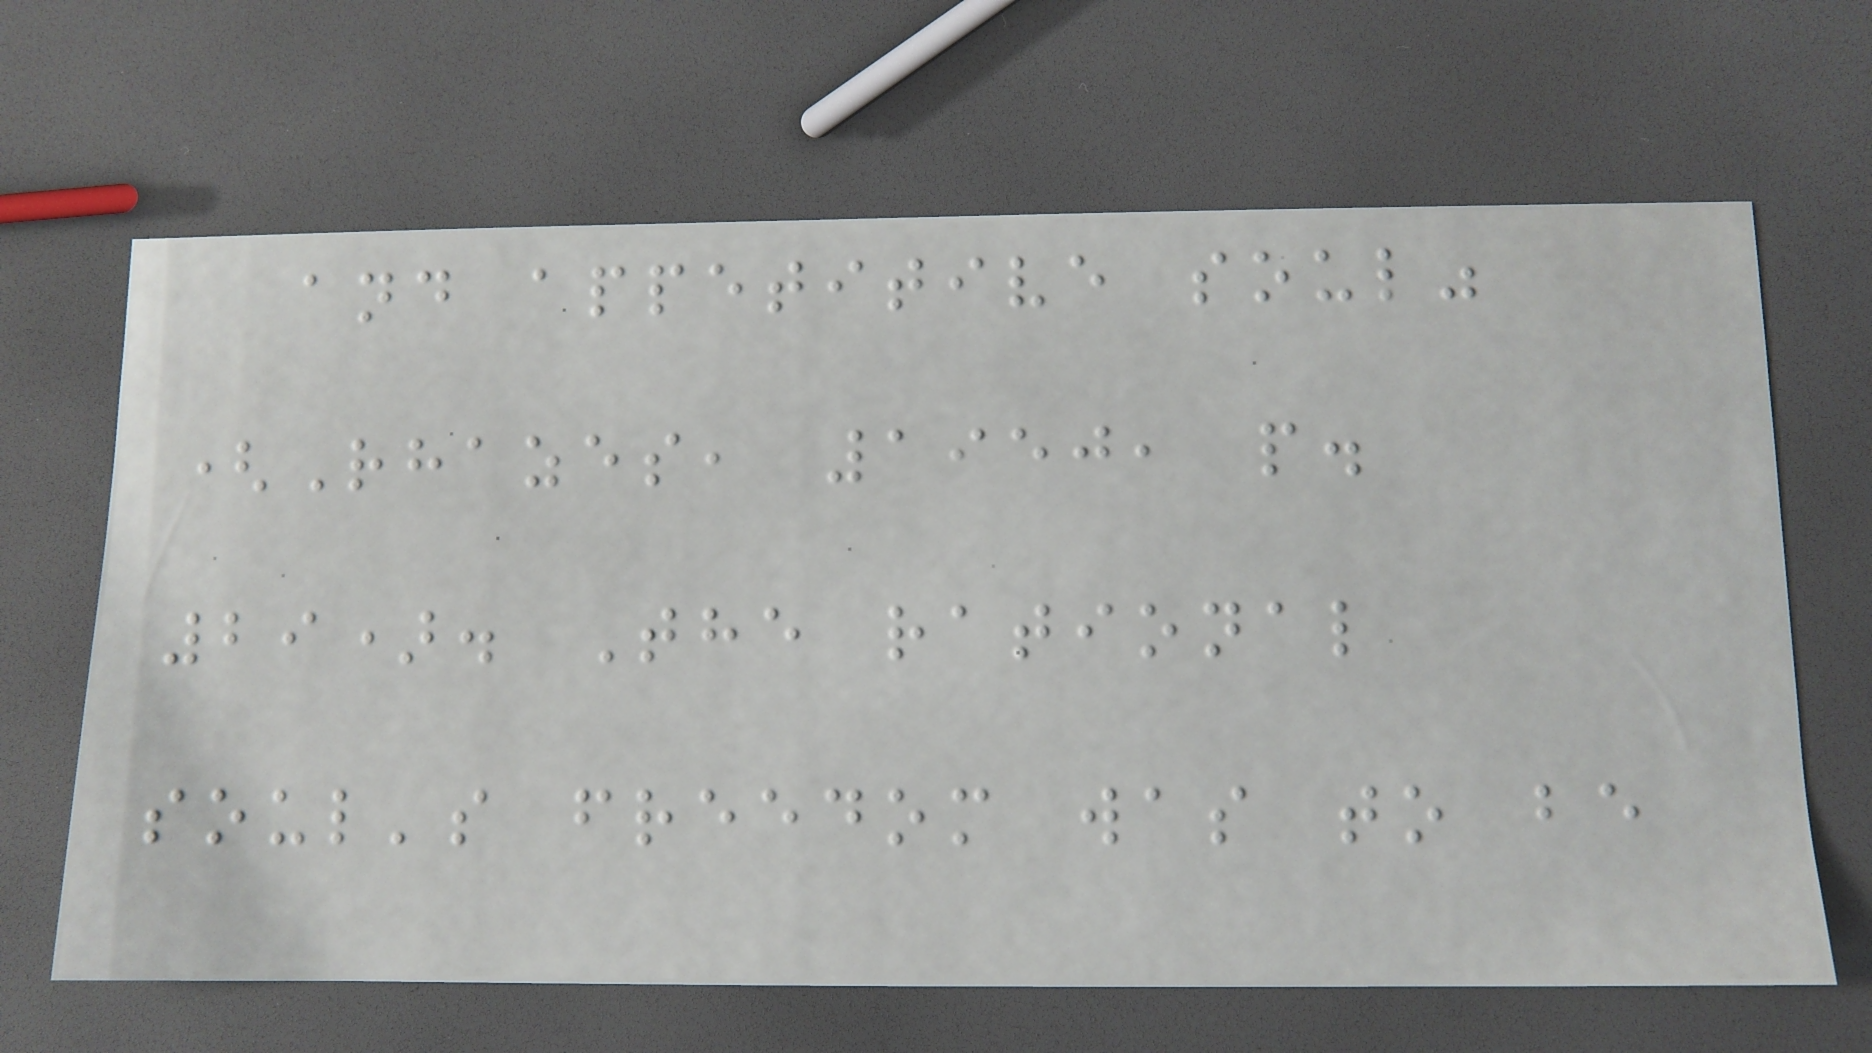and appetitive soul"
(Rhazes, 1950, p.
29). The rational
soul's freedom was to be
